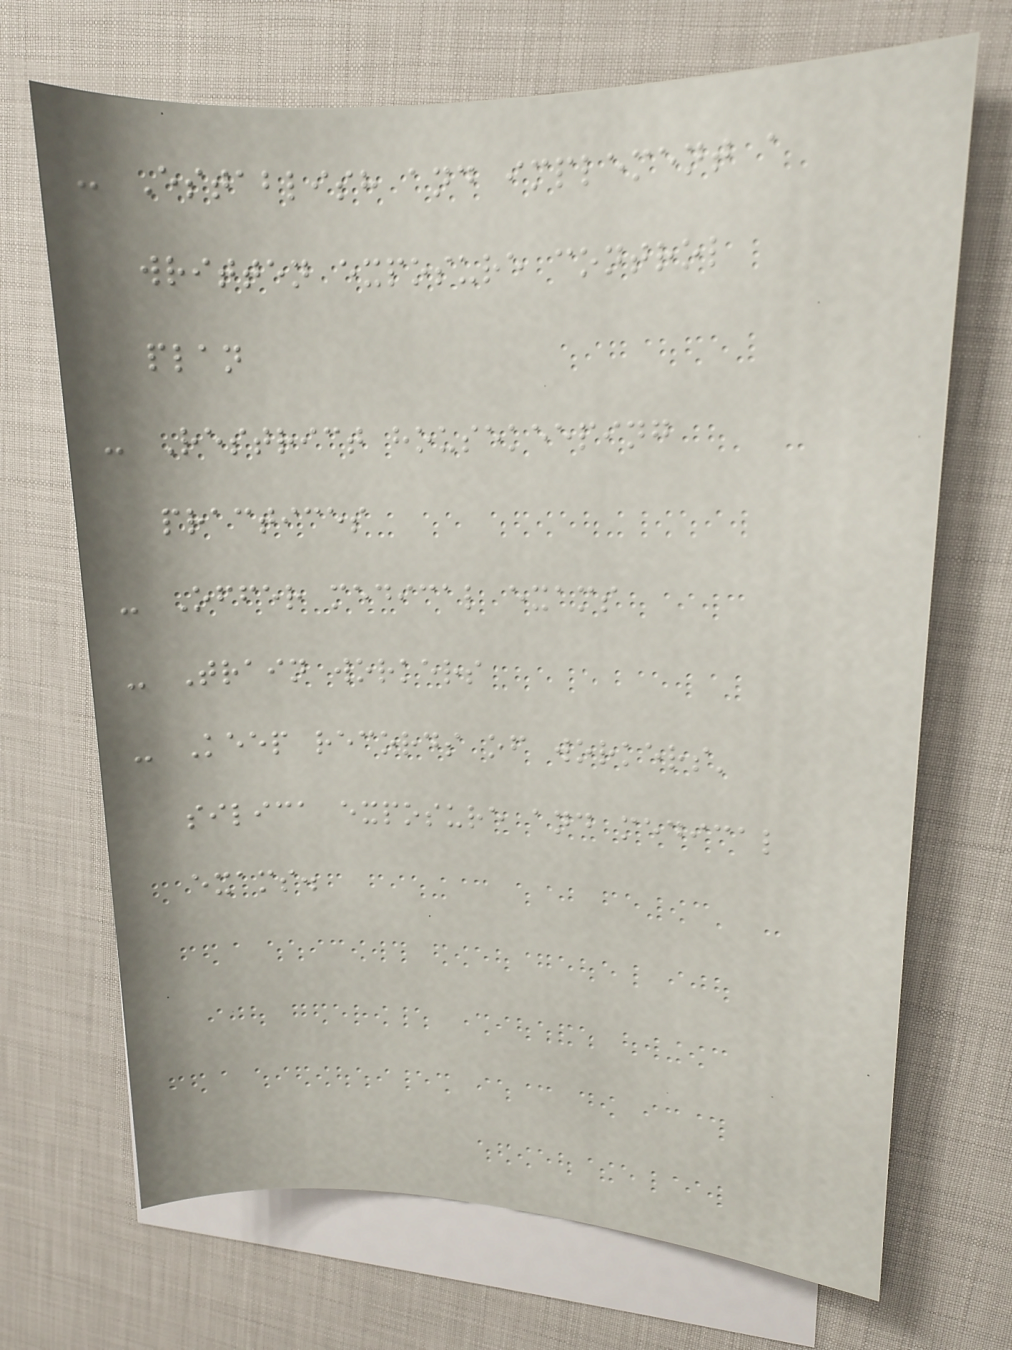- Establish and implement a
written exposure control
plan
- Restrict housekeeping
practices
- Offer medical exams
- Train workers
- Keep records of workers'
silica exposure and medical
exams.
